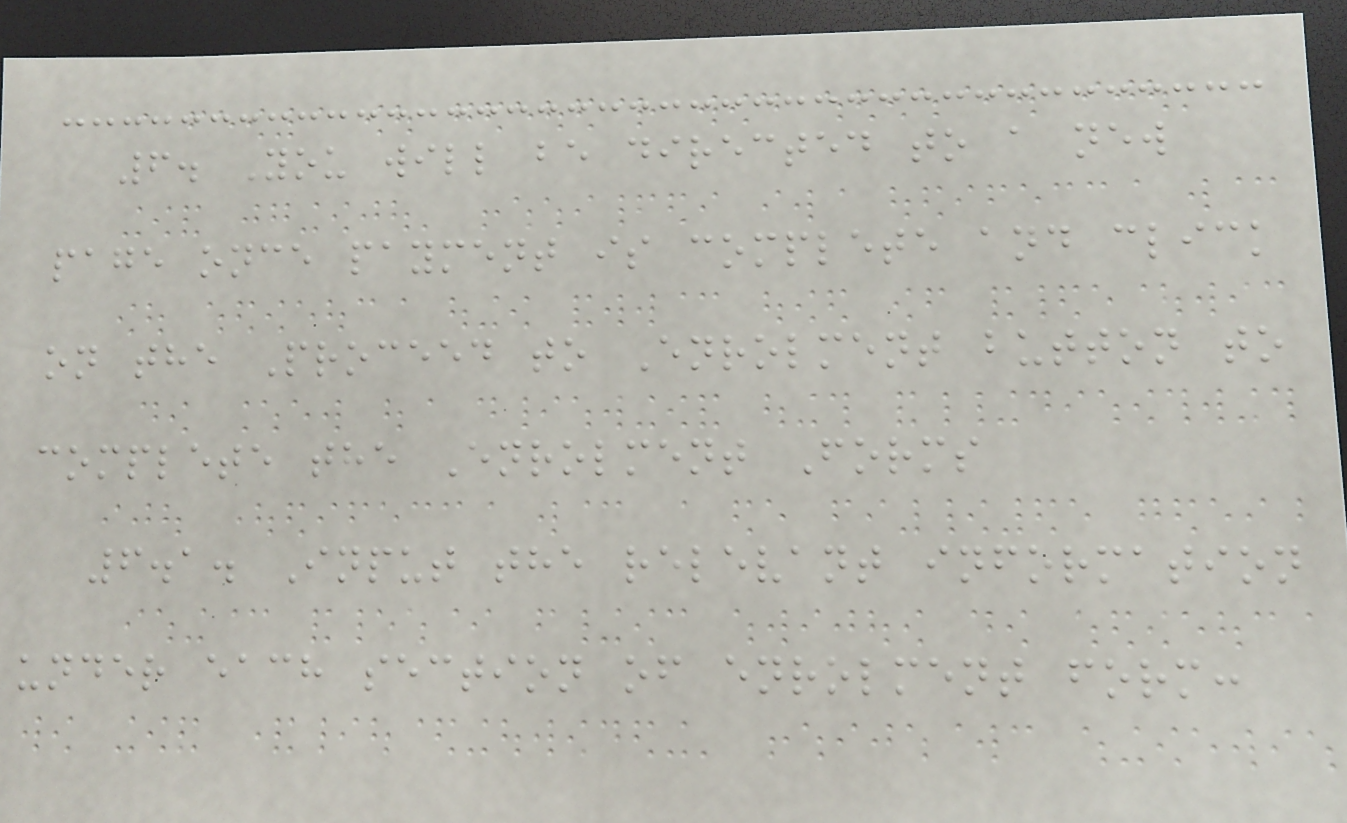6. You will be directed to a new
page once payment is complete and click
on the Proceed to Enrolment button to
complete the Enrolment Forms
6.1. Input the relevant information
under each section of enrolment form:
